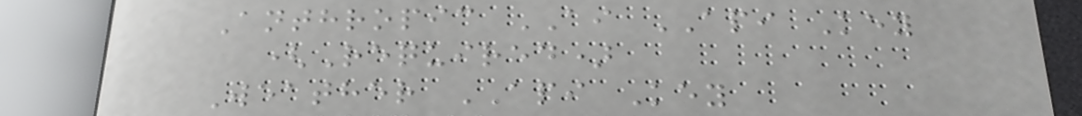Anthropic AI API Key
(Required)
Weather API Key
